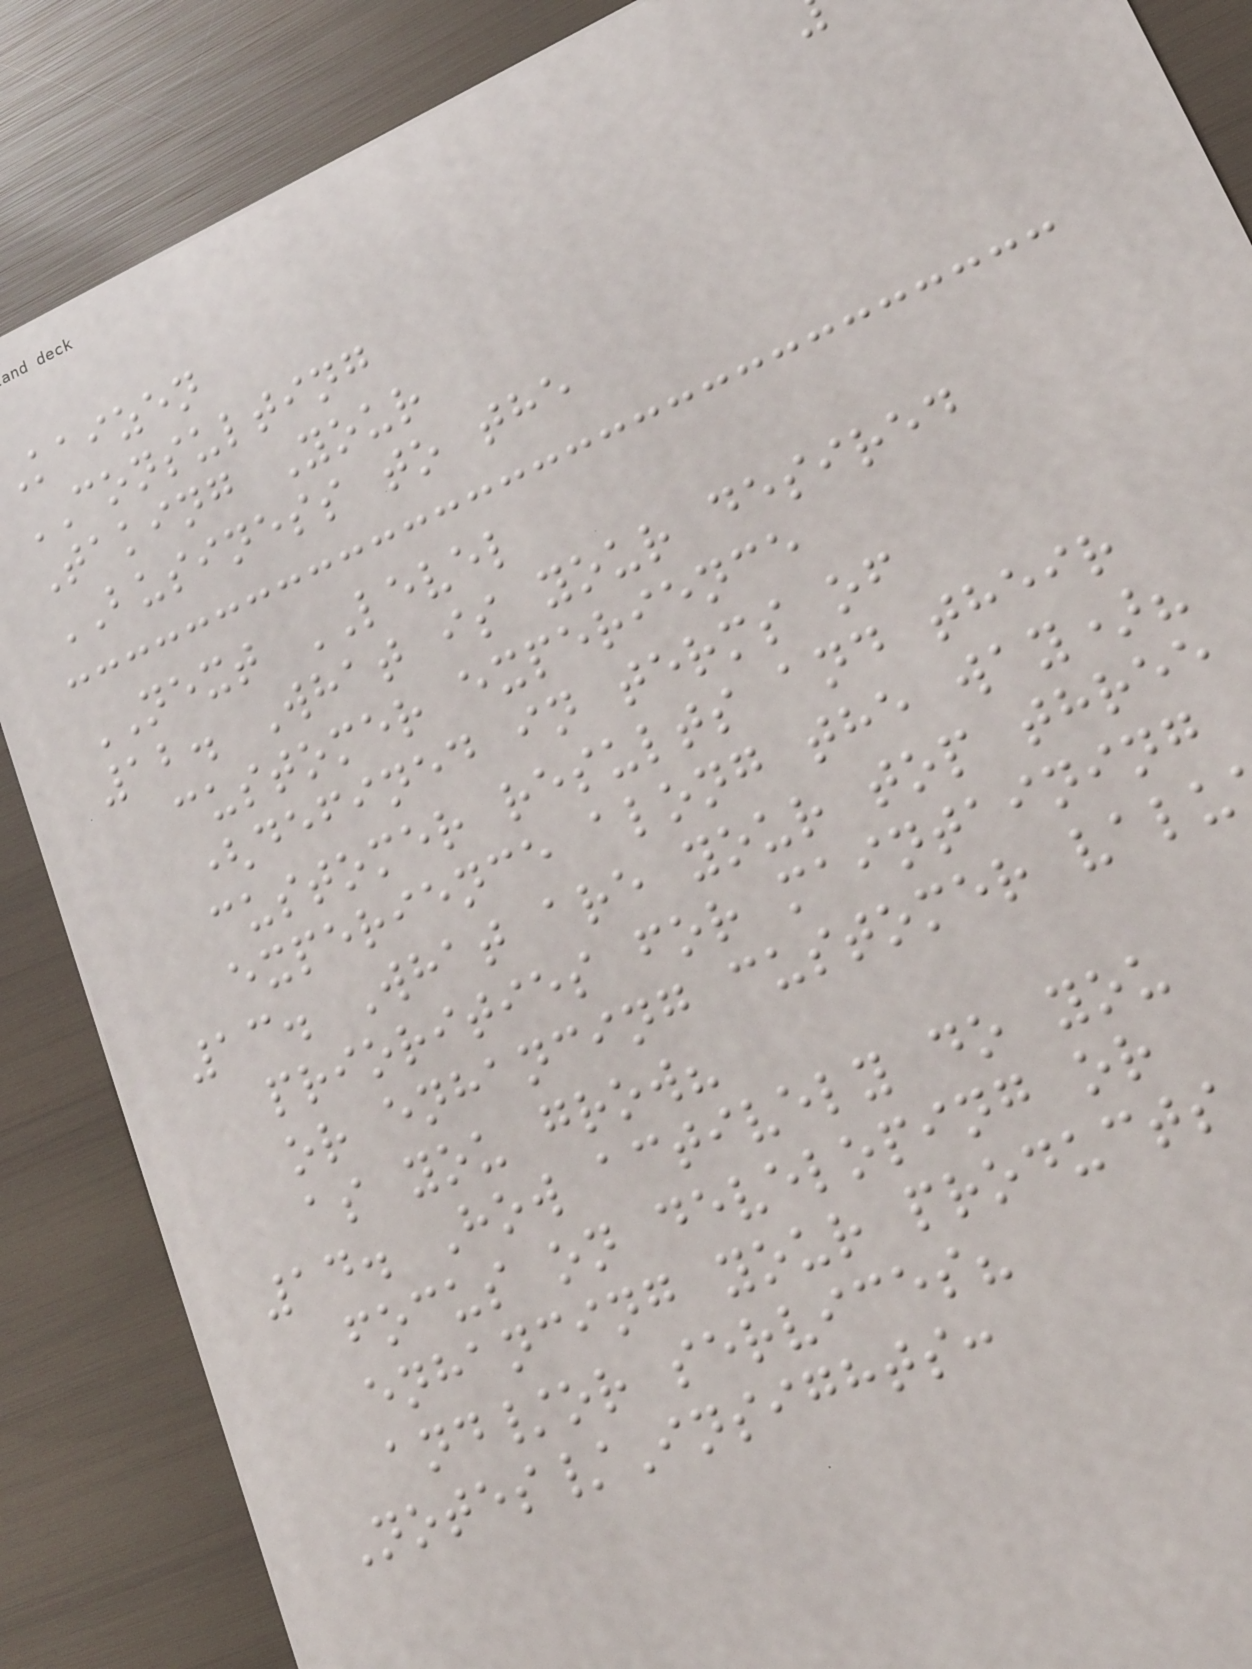kaizen
CONSULTING
Taking Your
BUSINESS to the
NEXT LEVEL
12. What is your desired
customer experience
(defined in terms of
customer results and their
experience along the way)?
13. What are your top three
priorities for maintaining
or enhancing customer valu
as you grow?
14. How actively do you
focus on developing or
enhancing your products
and/or services?
Notes/Insights:
